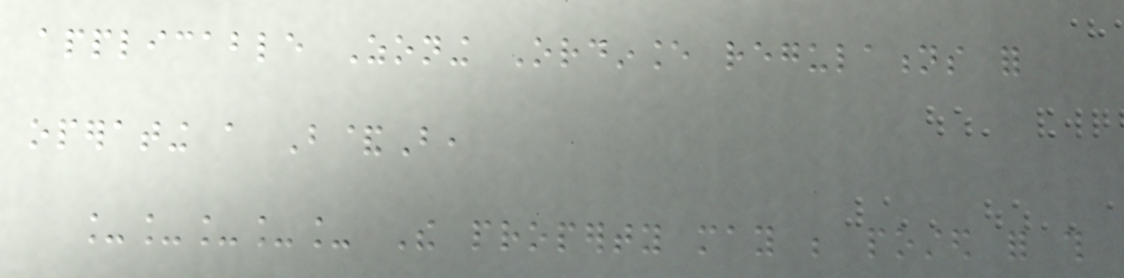applicable Zoning Ordinance regulations for
operating a B&B,
_____ The property may be posted for this
